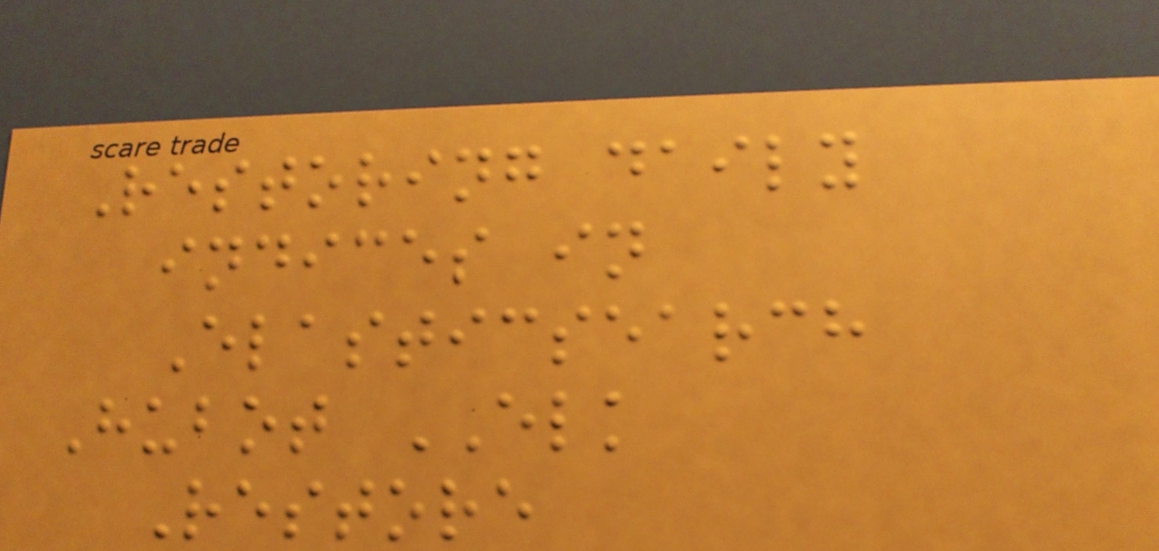Restoring daily
indices in
Elasticsearch
Hubot ELK
Restore
